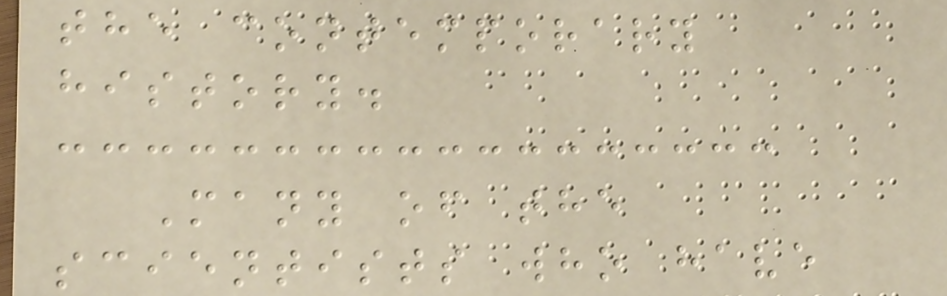the contemporary
history.
Many of the
scientists who have
